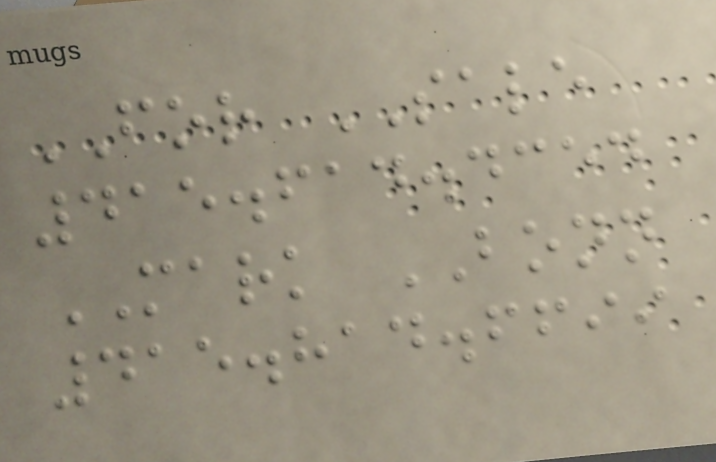FOR SALE
415.614.4354
MARK BONN
415.814.6699
